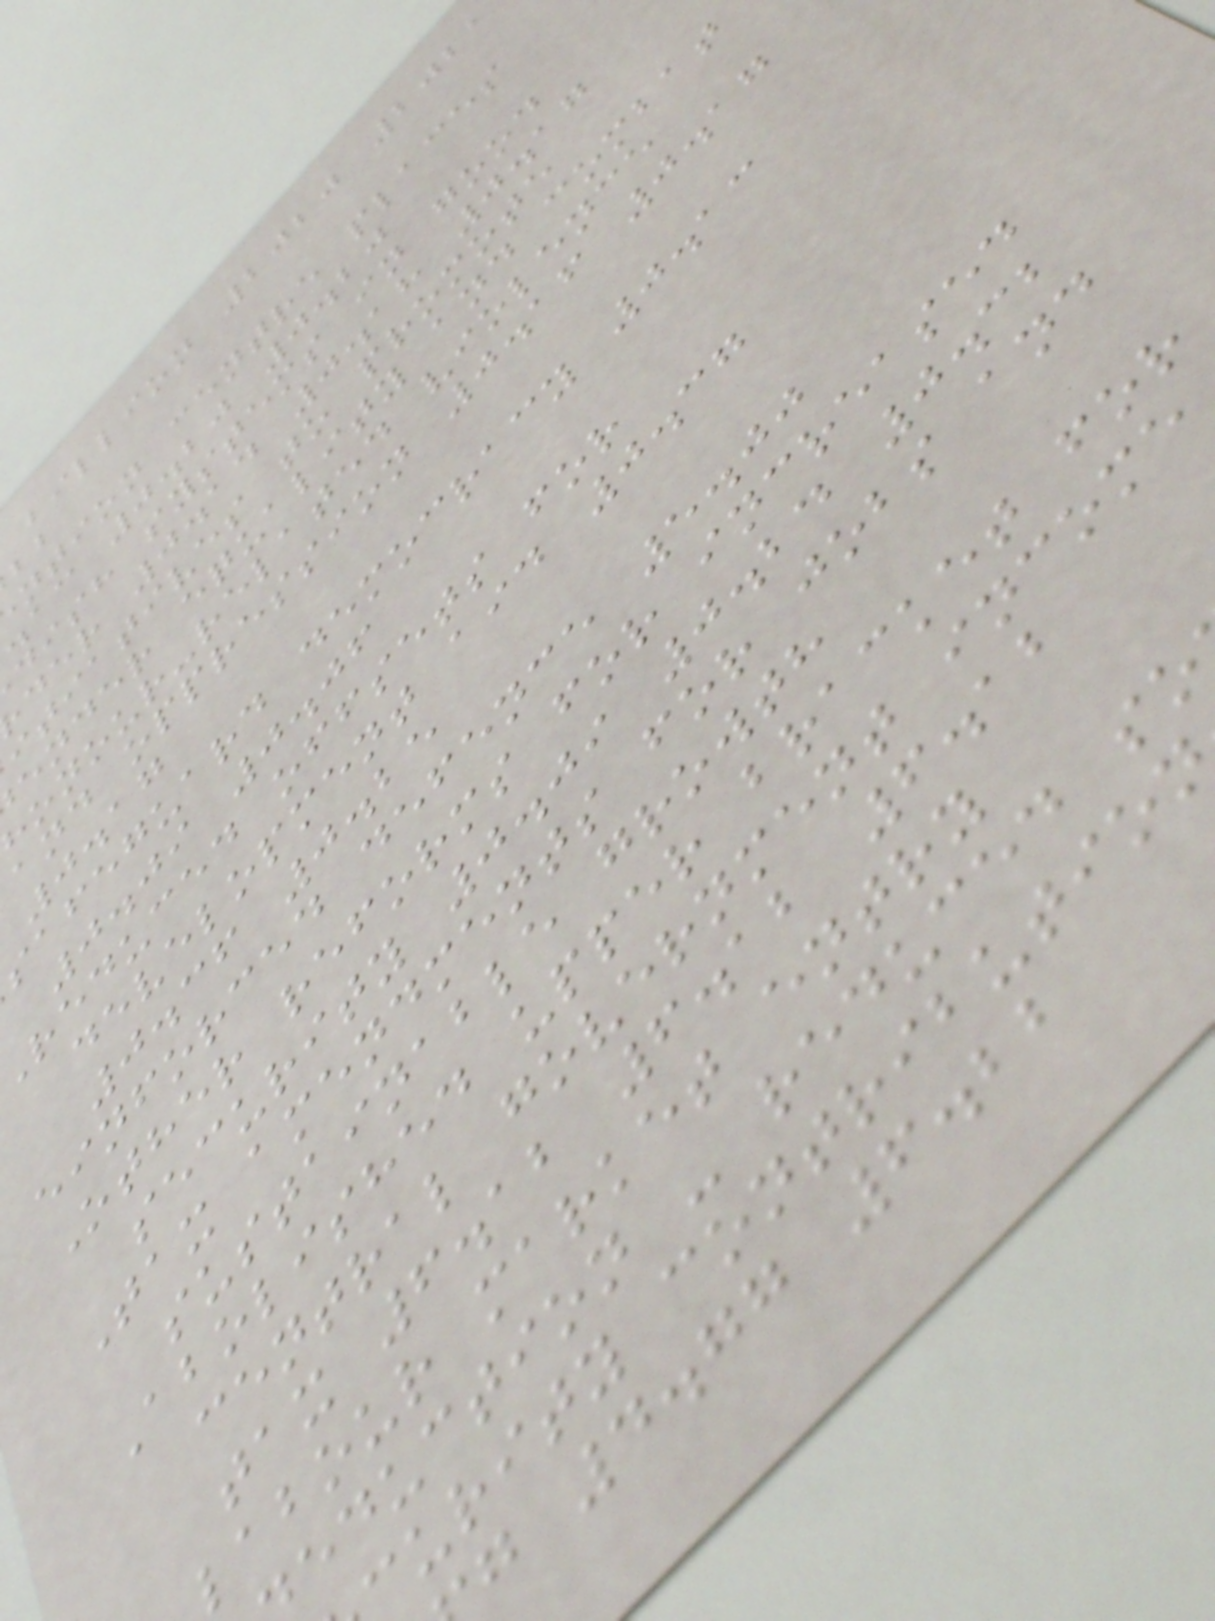billion 2020 2021
ntion centre places
.ac 0.20 0.20
dish systems in good
der 0.14 0.18 0.17
itiatives to promote
ender equality and combat
onour-related violence
and oppression 0.16 0.17
0.17
safeguard democracy 0.13
0.09 0.06
reduced offsets for
development aid 0.37
0.36 0.25
einforced defence 5.00
Other reforms for increased
security 0.09 0.24 0.32
Tax amendments for jobs and
sustainable growth
Abolished upper bracket for
central government income
tax 6.12 6.12 6.12
labour market entry
eduction - reduced so
urity contributio
g 4.77 6.22
